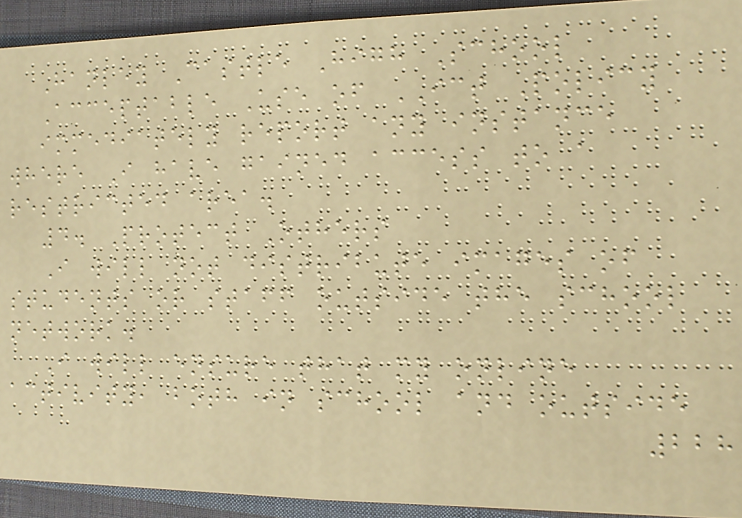Hanley Castle High School
Acceptable Use of ICT Policy
immediately report any instance
where I have gained access to a
restricted area.
4. Protect Others
I will not distribute images of
students or staff outside the school
network.
I will ensure that my online
activity, both in school and outside
228
